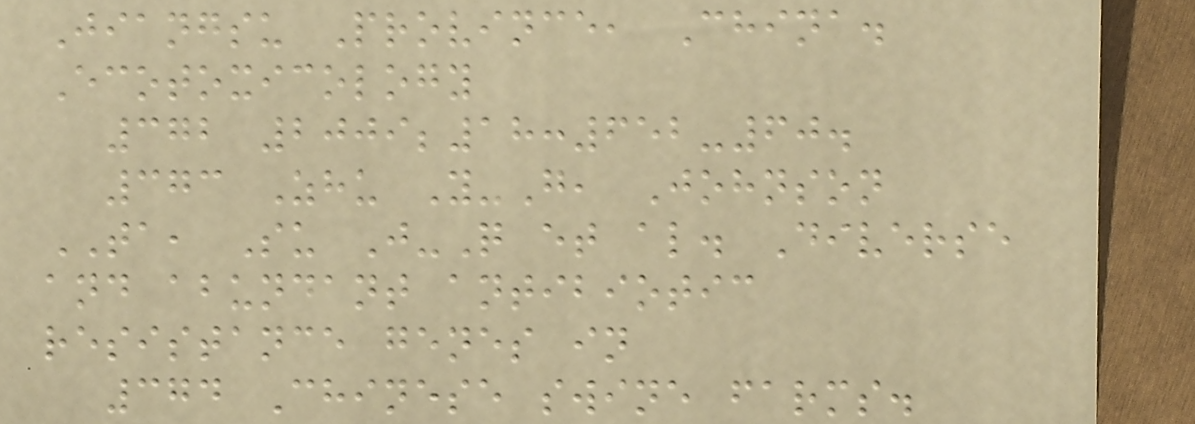Jiangsu Province, China.
Ecotoxicology
372 2009;18:652-60.
373 Zhu Y-G, Johnson
TA, Su J-Q et al. Diverse
and abundant antibiotic
resistance genes in
374 Chinese swine farms.
